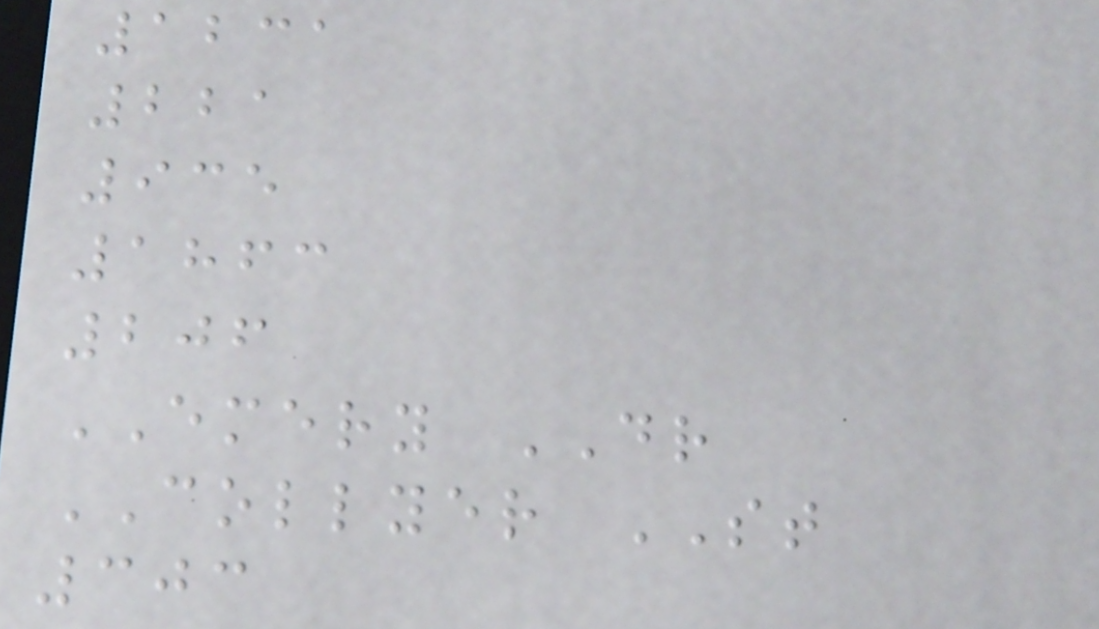1231
221
935
1863
206
EMERY DR
COLLYER ST
303
